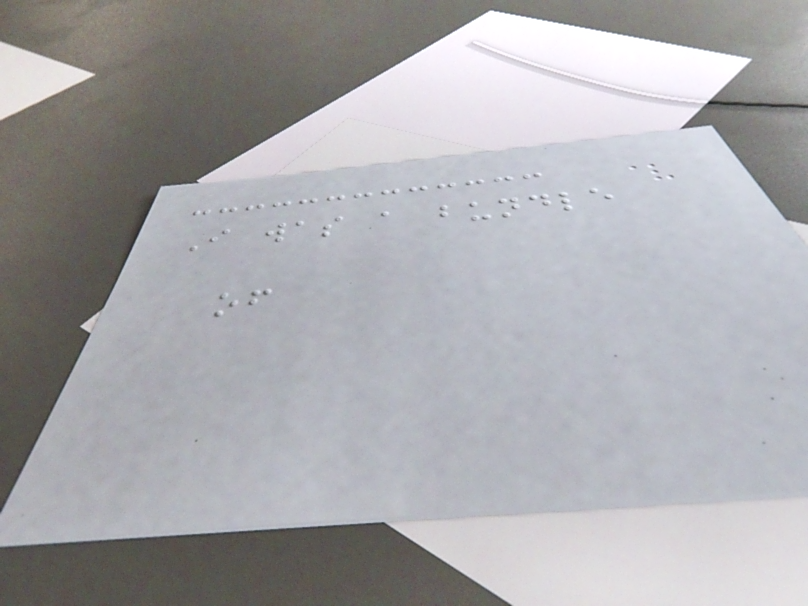I was a bundle
of
